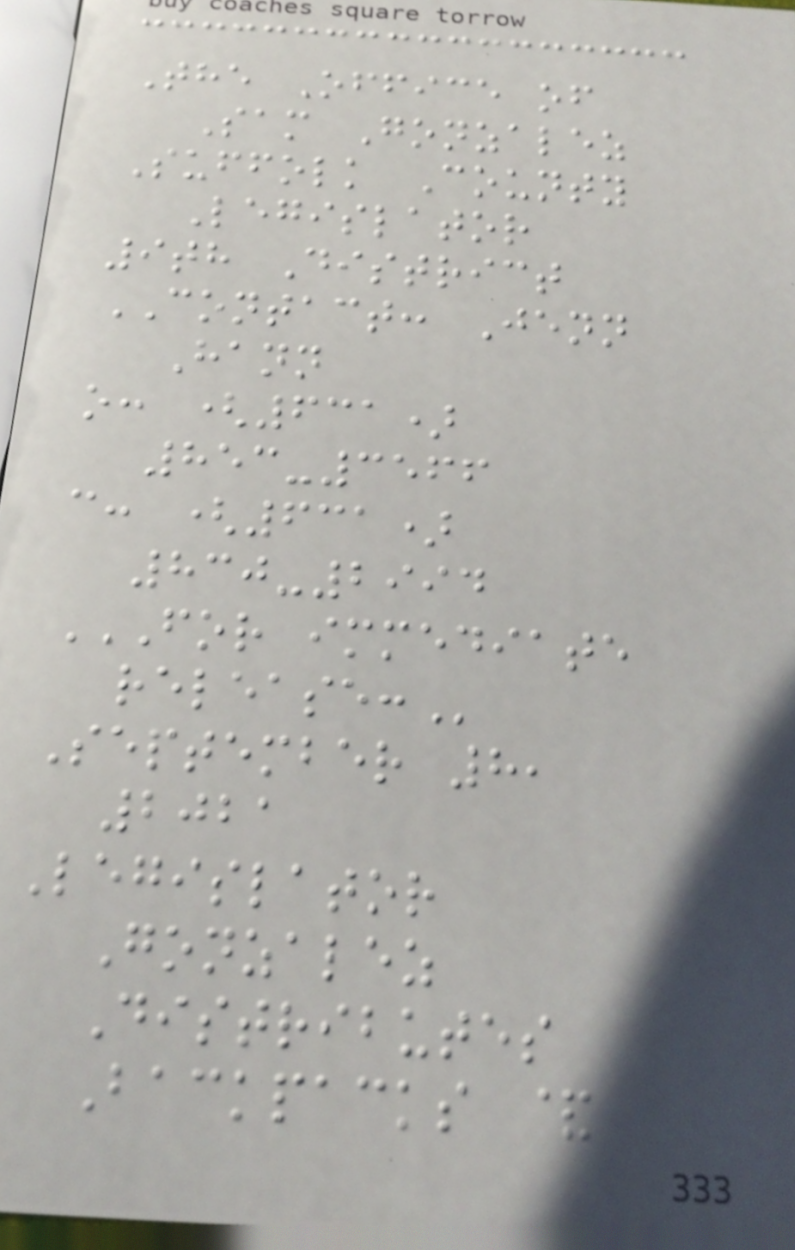The Office of
Sam Gonzalez
Suffolk County
Legislator
9th District
CONTACT: Jenn
Hann
o: (631)
853-3566
c: (631)
830-2994
FOR IMMEDIATE
RELEASE:
September 8,
2021
Legislator
Gonzalez
Distributes
Backpacks &
